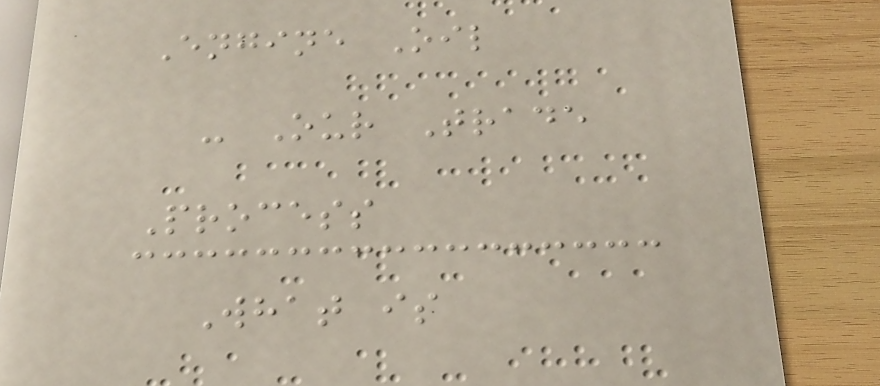Engine Oil
- Our Trade
Process
What is
